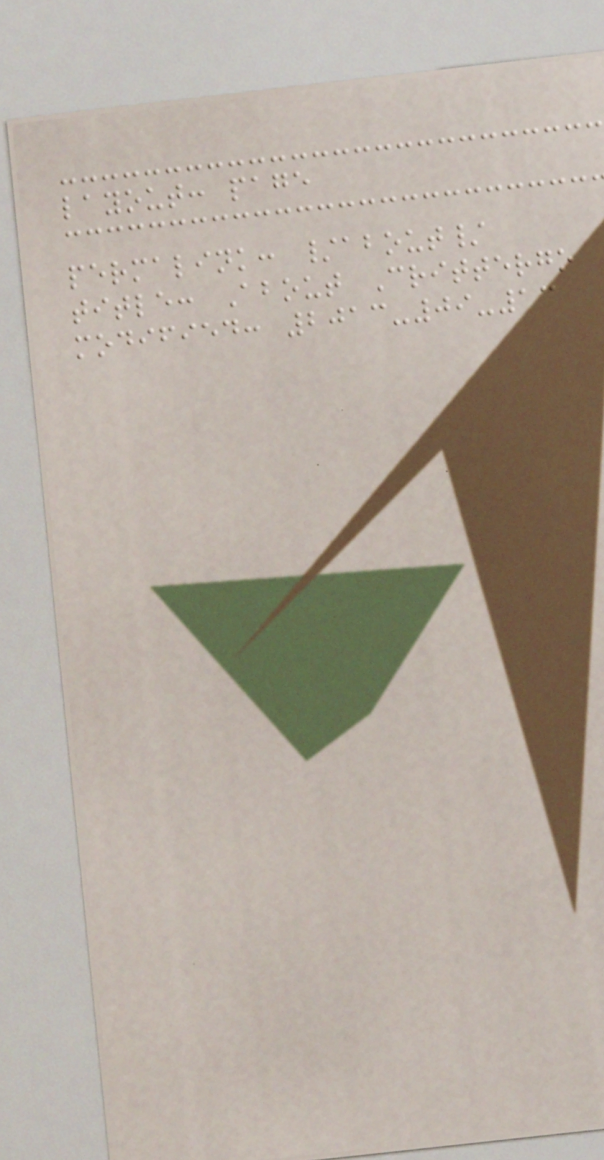layout: page
permalink: /about/
title: About Crittergo
modified: 2013-09-13
